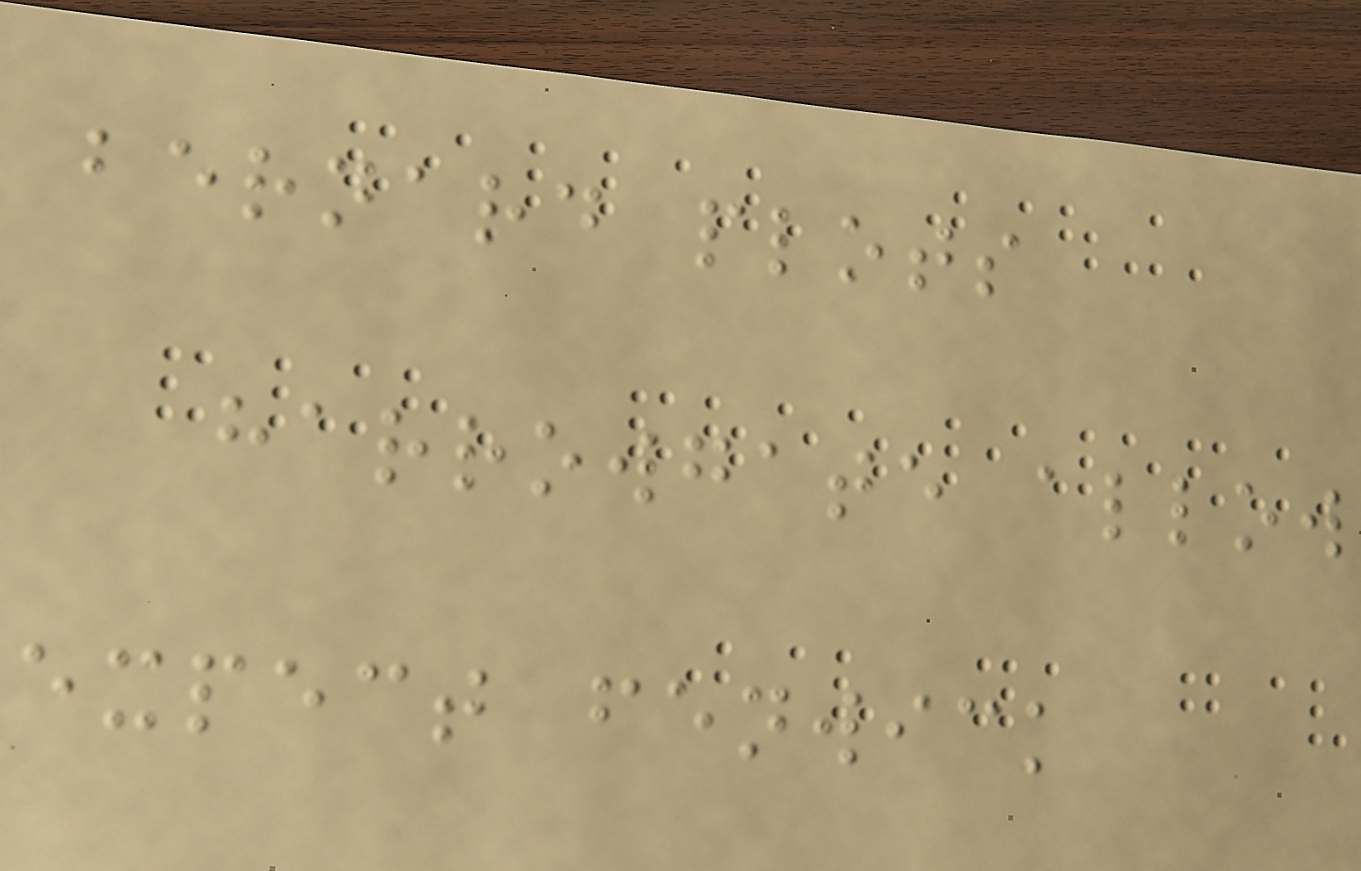bernard plots
harrowgate allow
expect fenwick
